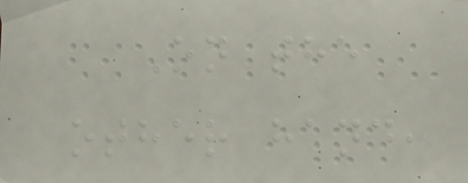On the
other hand,
